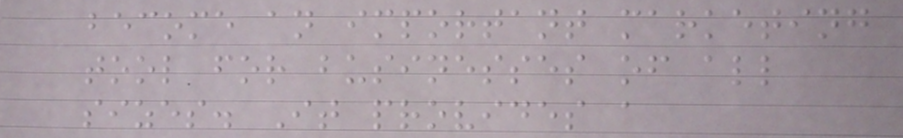become an important marketing
tool for businesses of all
sizes. It provides a
